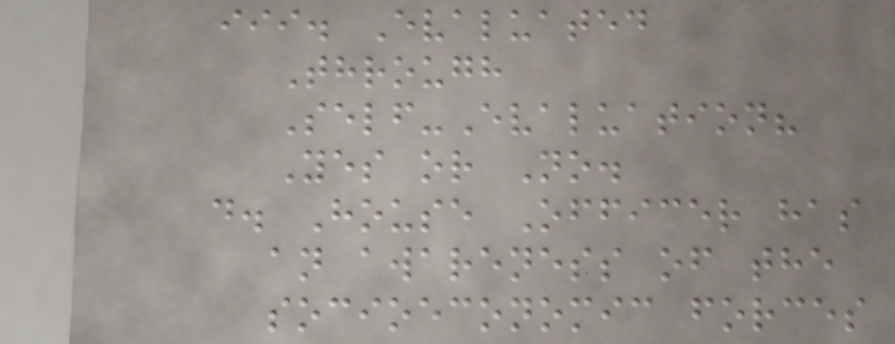iii. Evaluated
Through
Self-Evaluation?
Yes or No.
d. House Officer has
an awareness of the
socioeconomic forces
